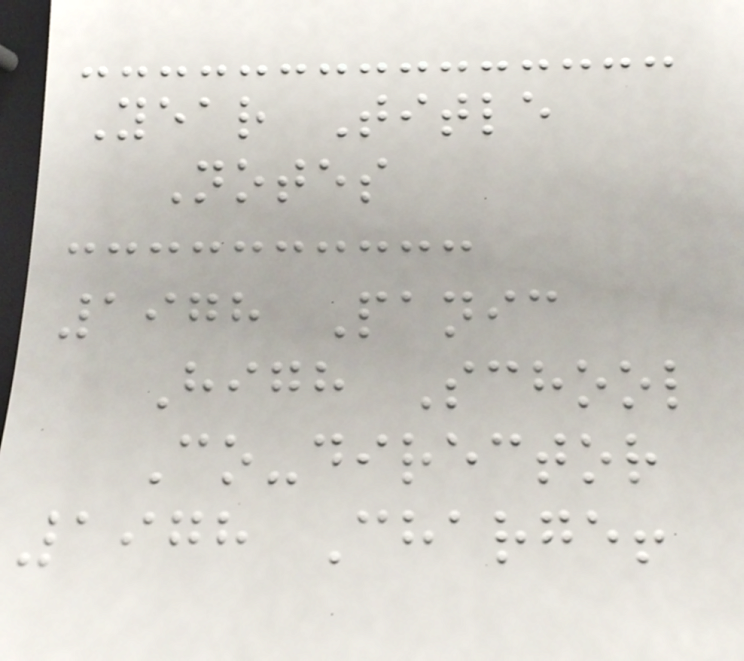Year Title
Notes
1978 Panic
High School
Co-director
1978 Charge!
